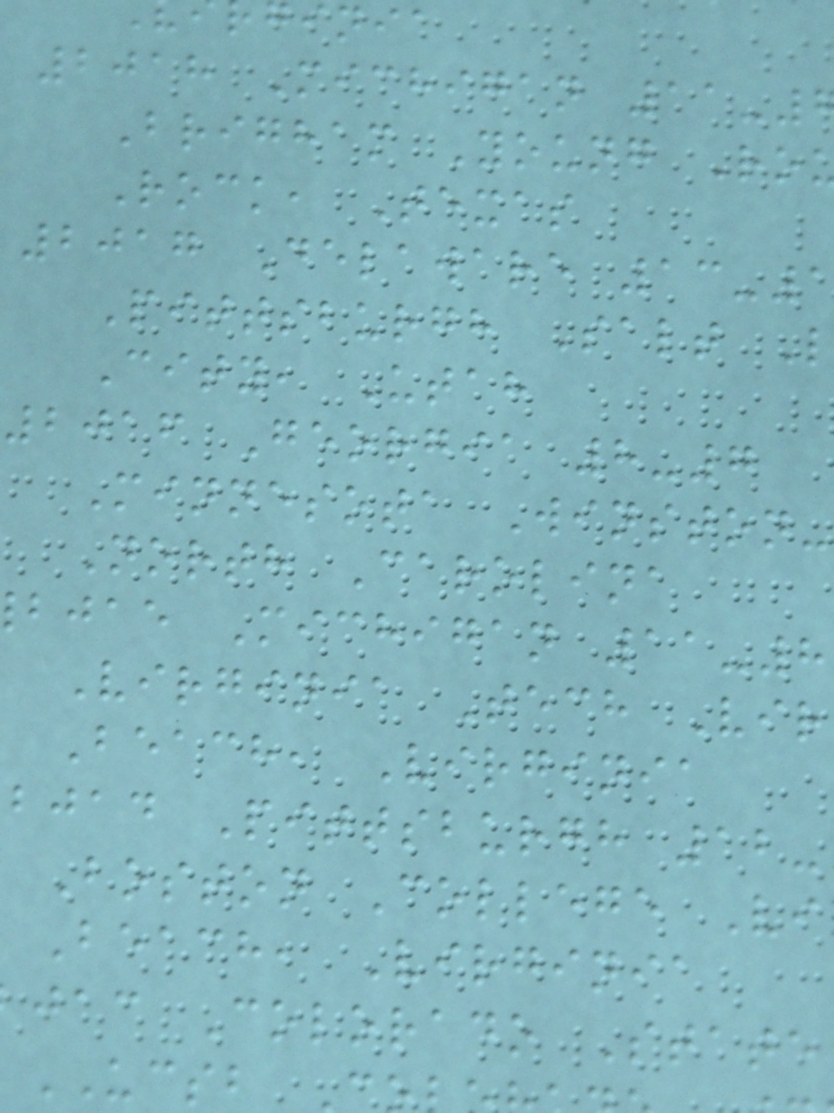inia
2018 Michigan 11-
Brigham Young Ro
Rock, Texas
2017 Delaware 13-
Pittsburgh Salt L
City, Utah
2016 Georgia 8-7
Minnesota Winston-
North Carolina
bjae Michigan 11-8
Virginia Tech Vir
Beach, Virginia
bjad Pittsburgh 12-
Boston College Vi
Beach, Virginia
jac Colorado State
